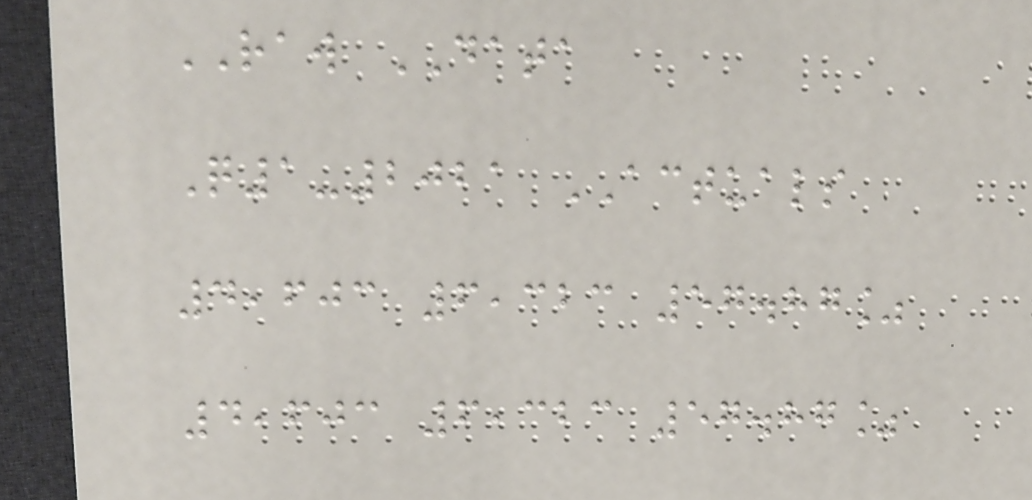RAW DATA
Q1-2021 ACTUALS
4,603 6,323 57.87%
4,603 6,323 57.87%
